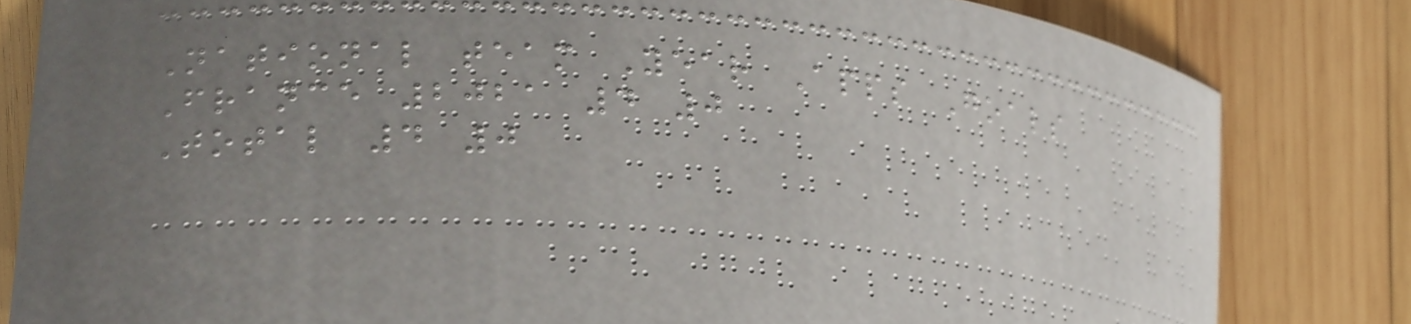National team Year Apps Goals
France 2021 4 0
Total 4 0
